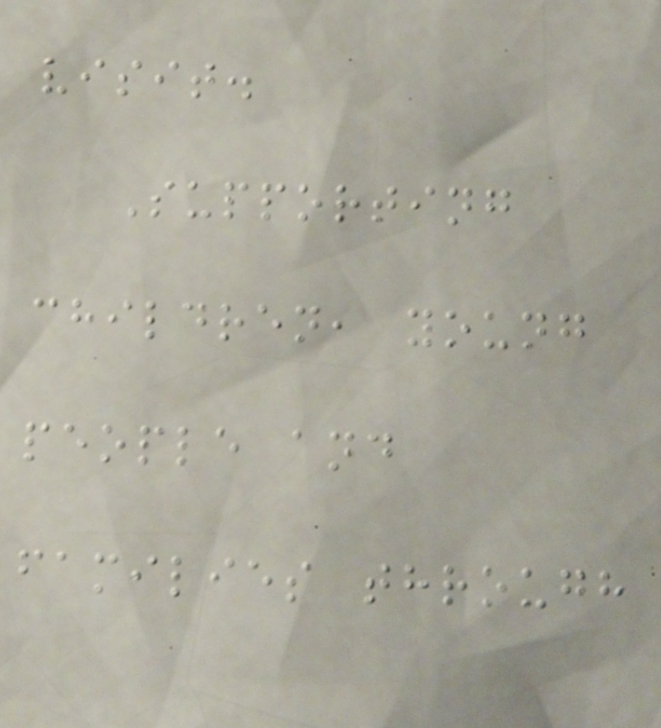visit.
Supporting
children, young
people and
families through
